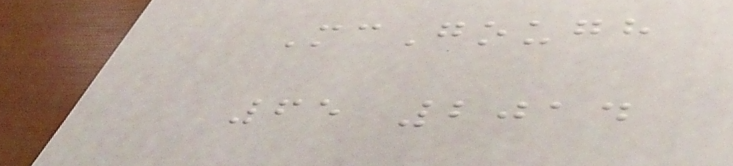McGough
65 2014
